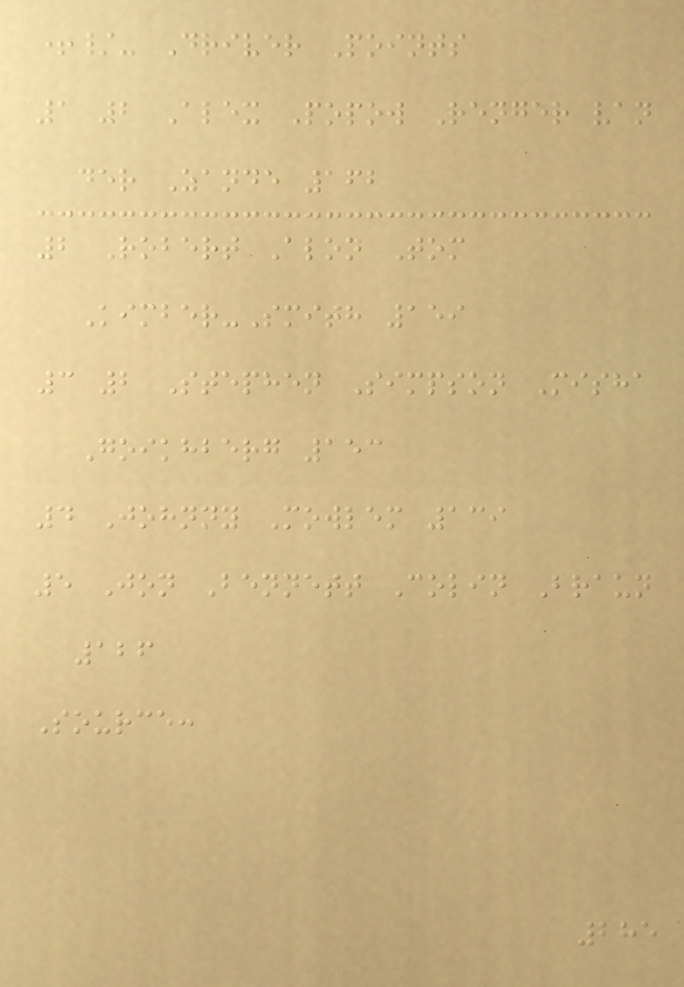+/- Driver Points
1 2 Alex Popow Renger van
der Zande 162
2 Robert Alon Tom
Kimber-Smith 159
3 2 Stephen Simpson Misha
Goikhberg 153
4 Johnny Mowlem 139
5 Jon Bennett Colin Braun
126
Source:
285
